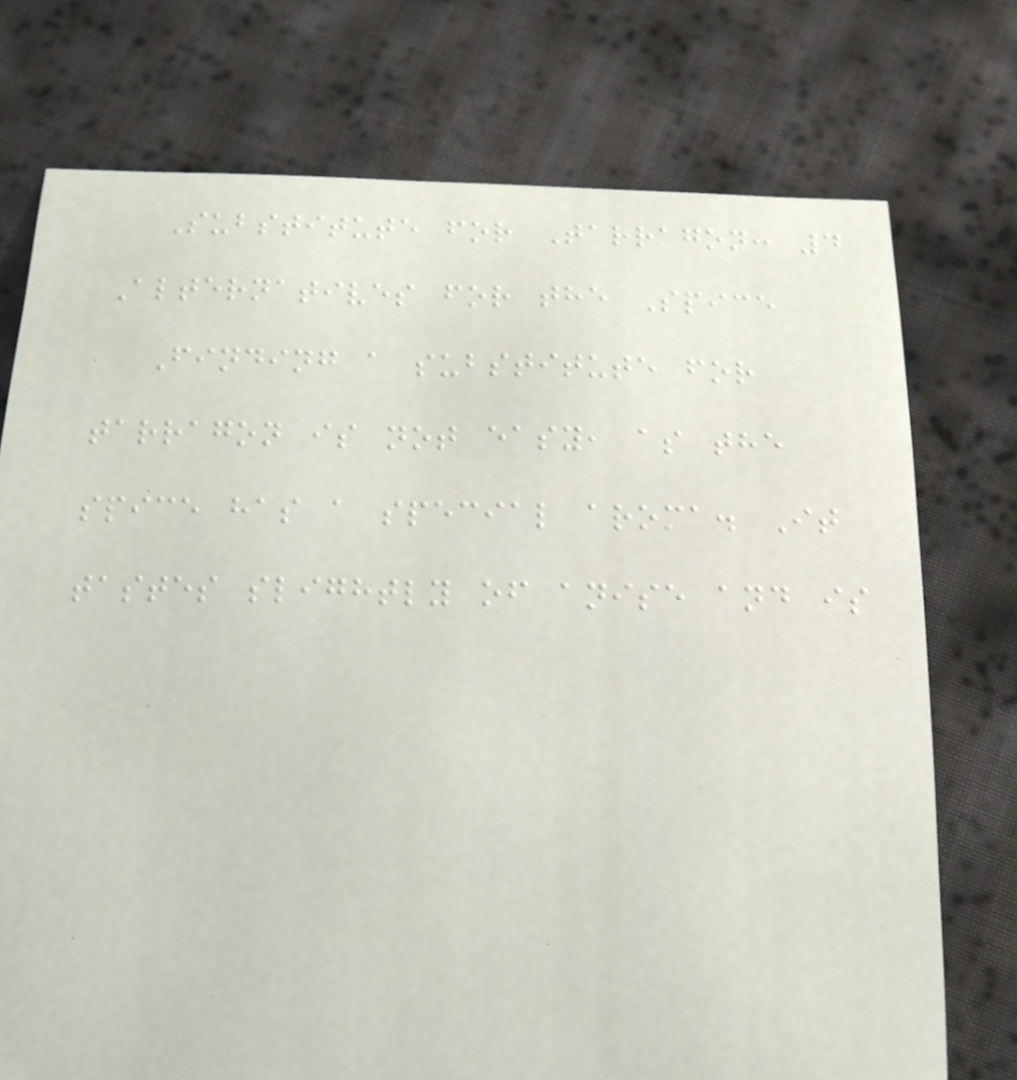Substitute for Tarragon: 4
Alternatives for the Spice
Finding a substitute for
tarragon is not easy, as the
spice has a special aroma. It
tastes slightly of anise and is
